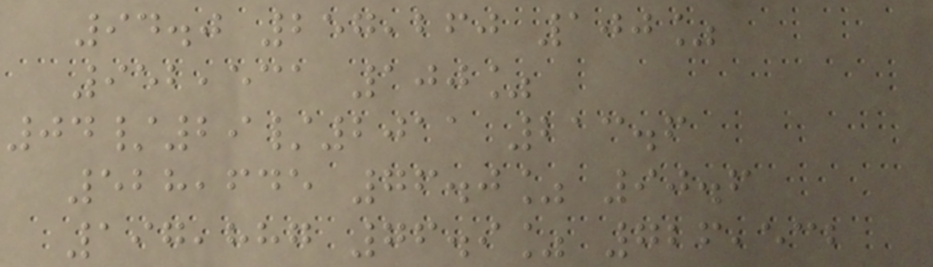94.0 257,260 100%
952,531 100%
04/29/2011 213.6
528,645 76.0% 90.6
197,887 76.9% 726,532
